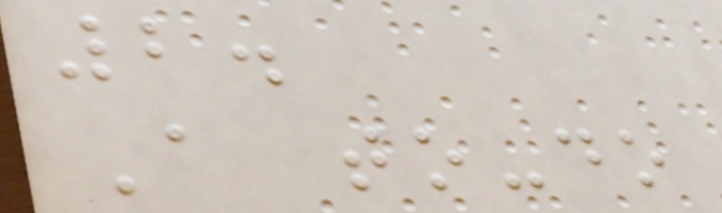2.
A to-do
